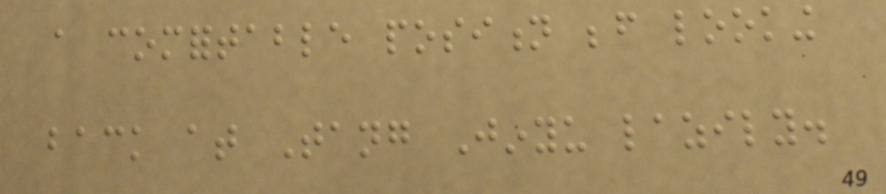a comfortable position before looking
back at Tang Jinyu lazily.
